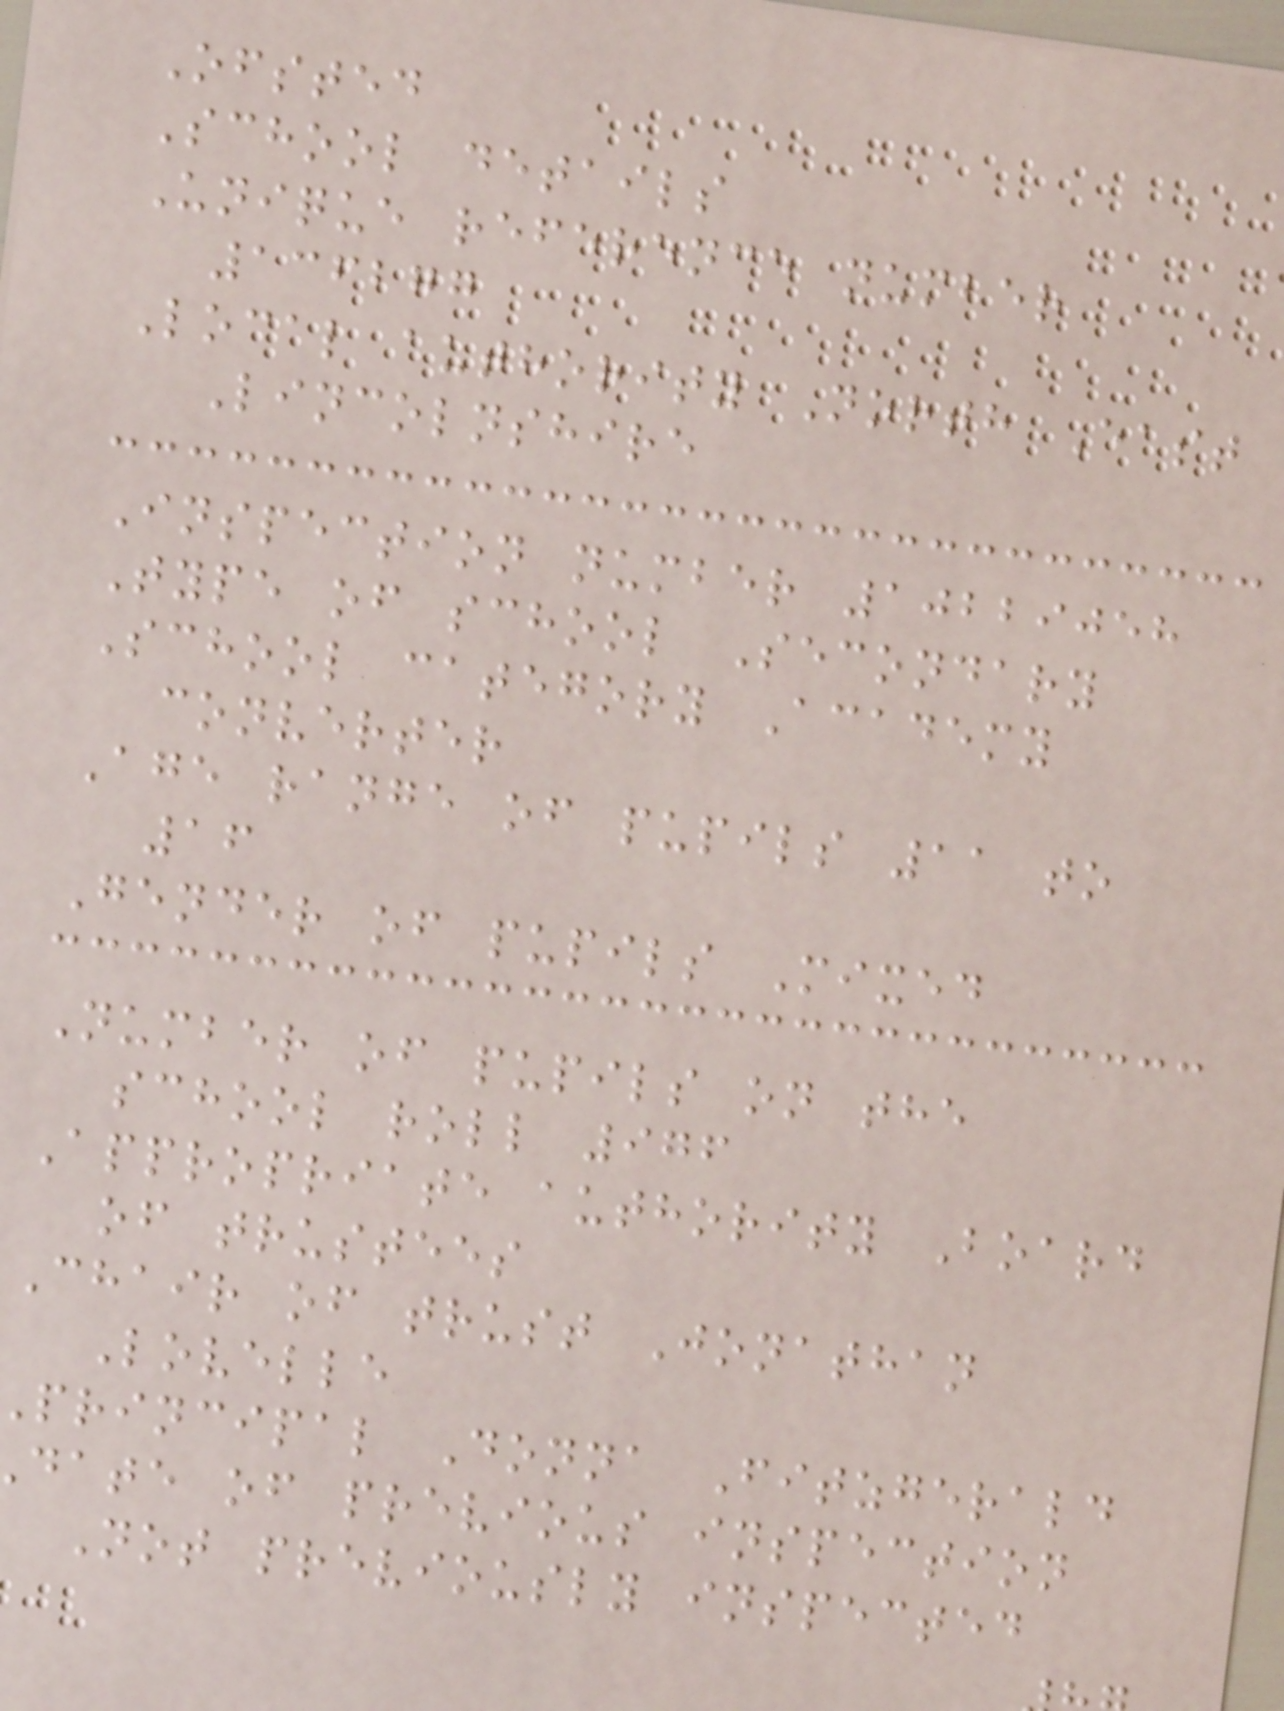Ofsted
School details
Unique reference number
136277
Local authority North East
Lincolnshire
Inspection number 10229058
Type of school Secondary
School category Academy
converter
Age range of pupils 11 to
16
Gender of pupils Mixed
Number of pupils on the
school roll 976
Appropriate authority Board
of trustees
Chair of trust Jonathan
Lovelle
principal Donna Fitzgerald
date of previous inspection
Not previously inspected
